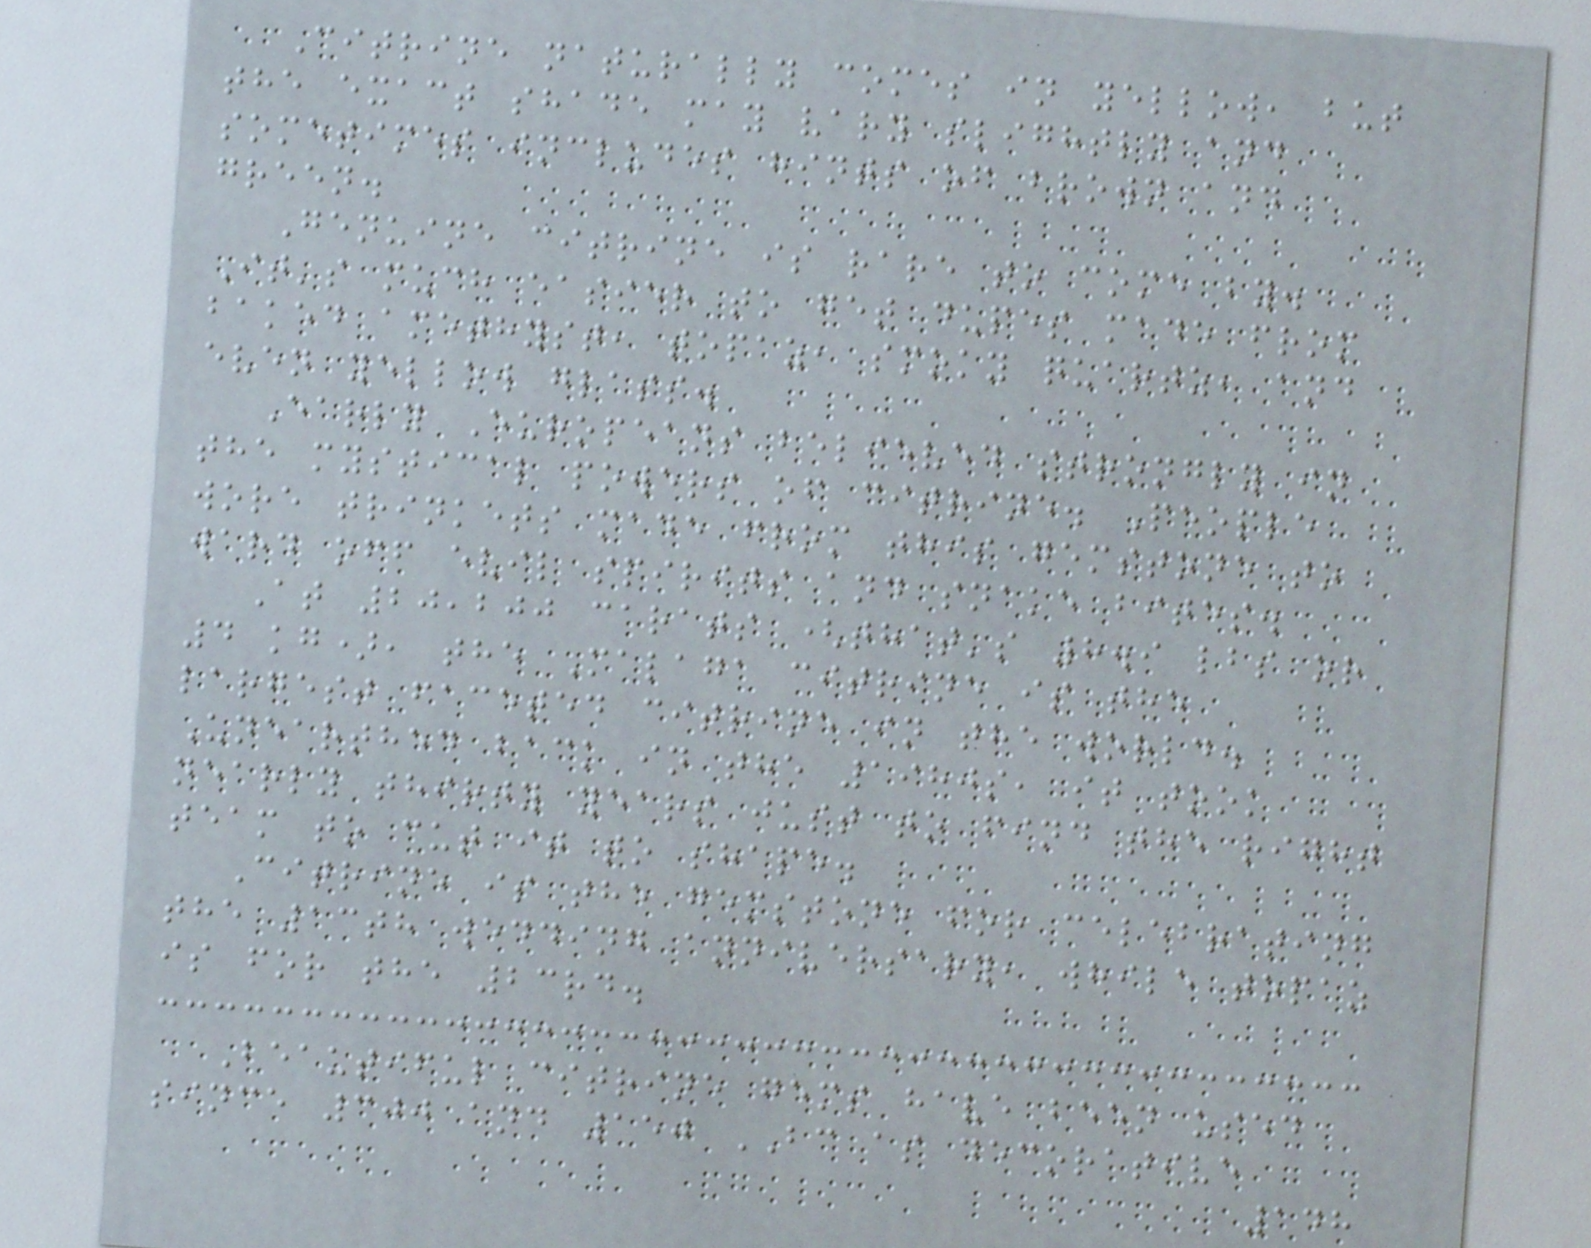Citrine naturally comes in yellow, but
the exact shade may vary slightly and
sometimes includes hints of brown and
green.
Genuine citrine is rare to come by.
It's much easier to get dupes made from
baked amethyst, topaz, smoky quartz, and
even yellow glass.
Early Europeans believed strongly in
the mystical powers of citrine. People
wore trinkets made from this gemstone to
ward off evil spirits and snake bites.
At 20,200 carats (that's 8.9 lbs or
4 kg), the Malaga citrine is the
largest faceted citrine in the world.
Unearthed back in the 1980s, it took
nearly thirty years just to find the right
team to cut it to shape.
Citrine is the gemstone for celebrating
the 13th wedding anniversary, while topaz
is for the 23rd.
Beautiful citrine gems have been used
since 300 and 150 BC as decorative
148
